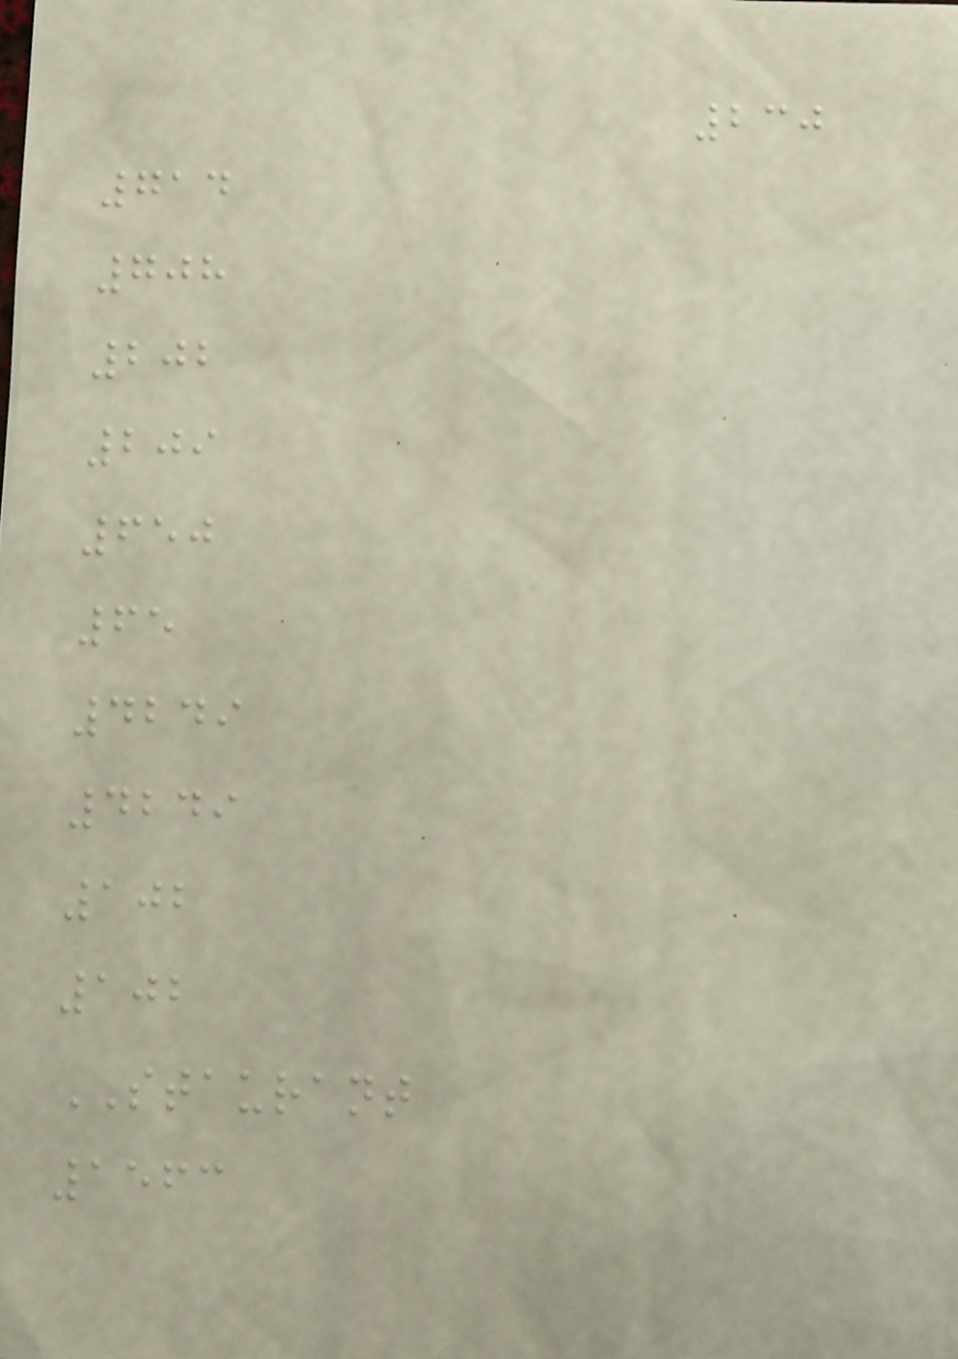230
714
708
202
209
650
65
4249
4249
102
102
STAURANT
1563
